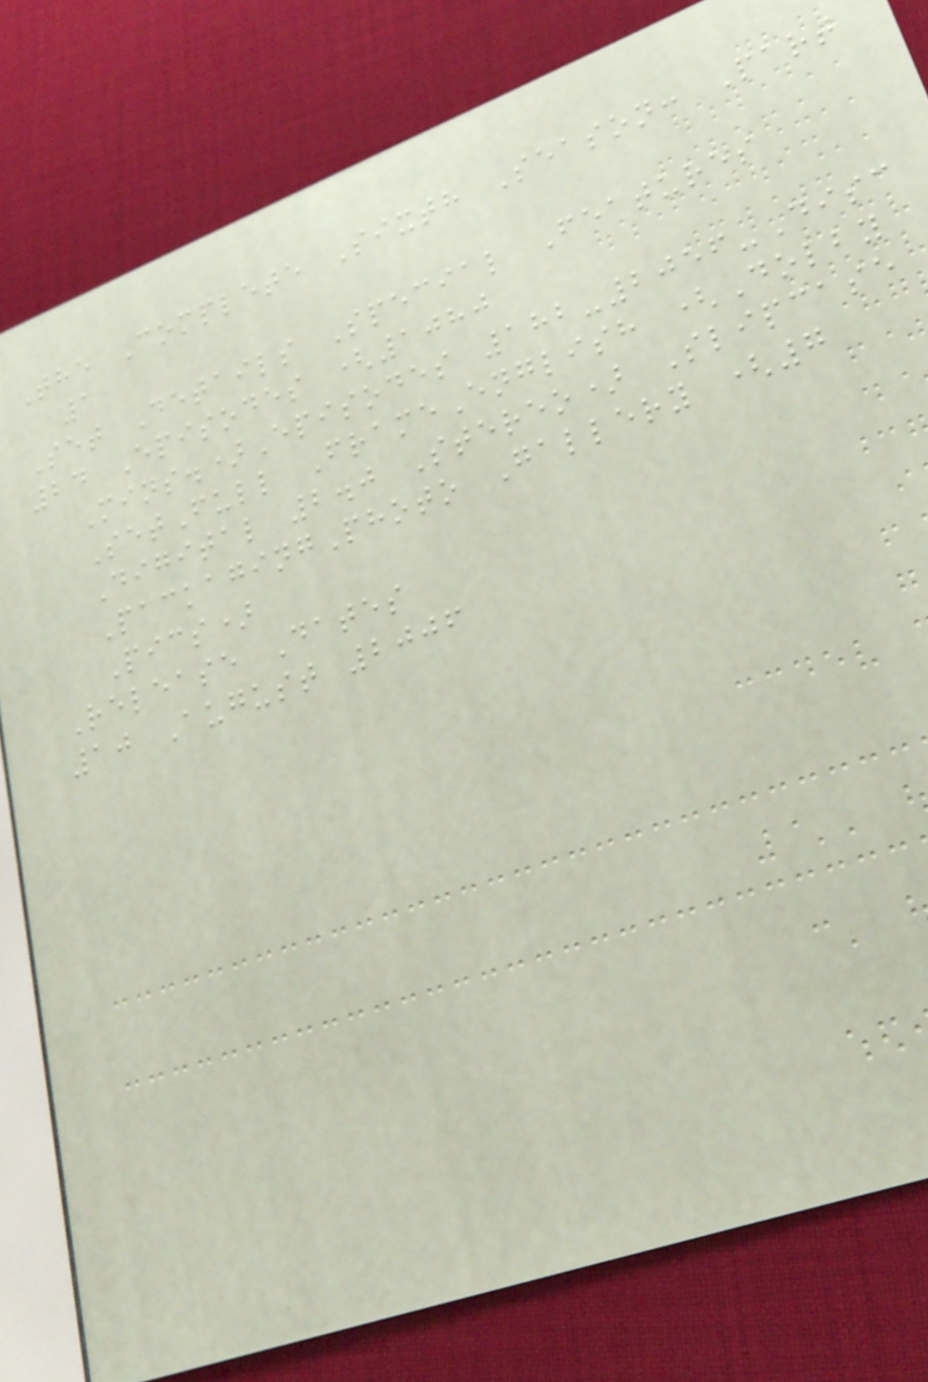The Complete Sixth Season: Part
1
Set Details Special Features
24 Episodes (1080
Mins.)Episodes 182-2056-Disc
SetFull FrameEnglish (Dolby
Digital 2.0 Stereo) Slipcase
PackagingPhoto Gallery (7
Pics)
Release Dates
10 August 2006
